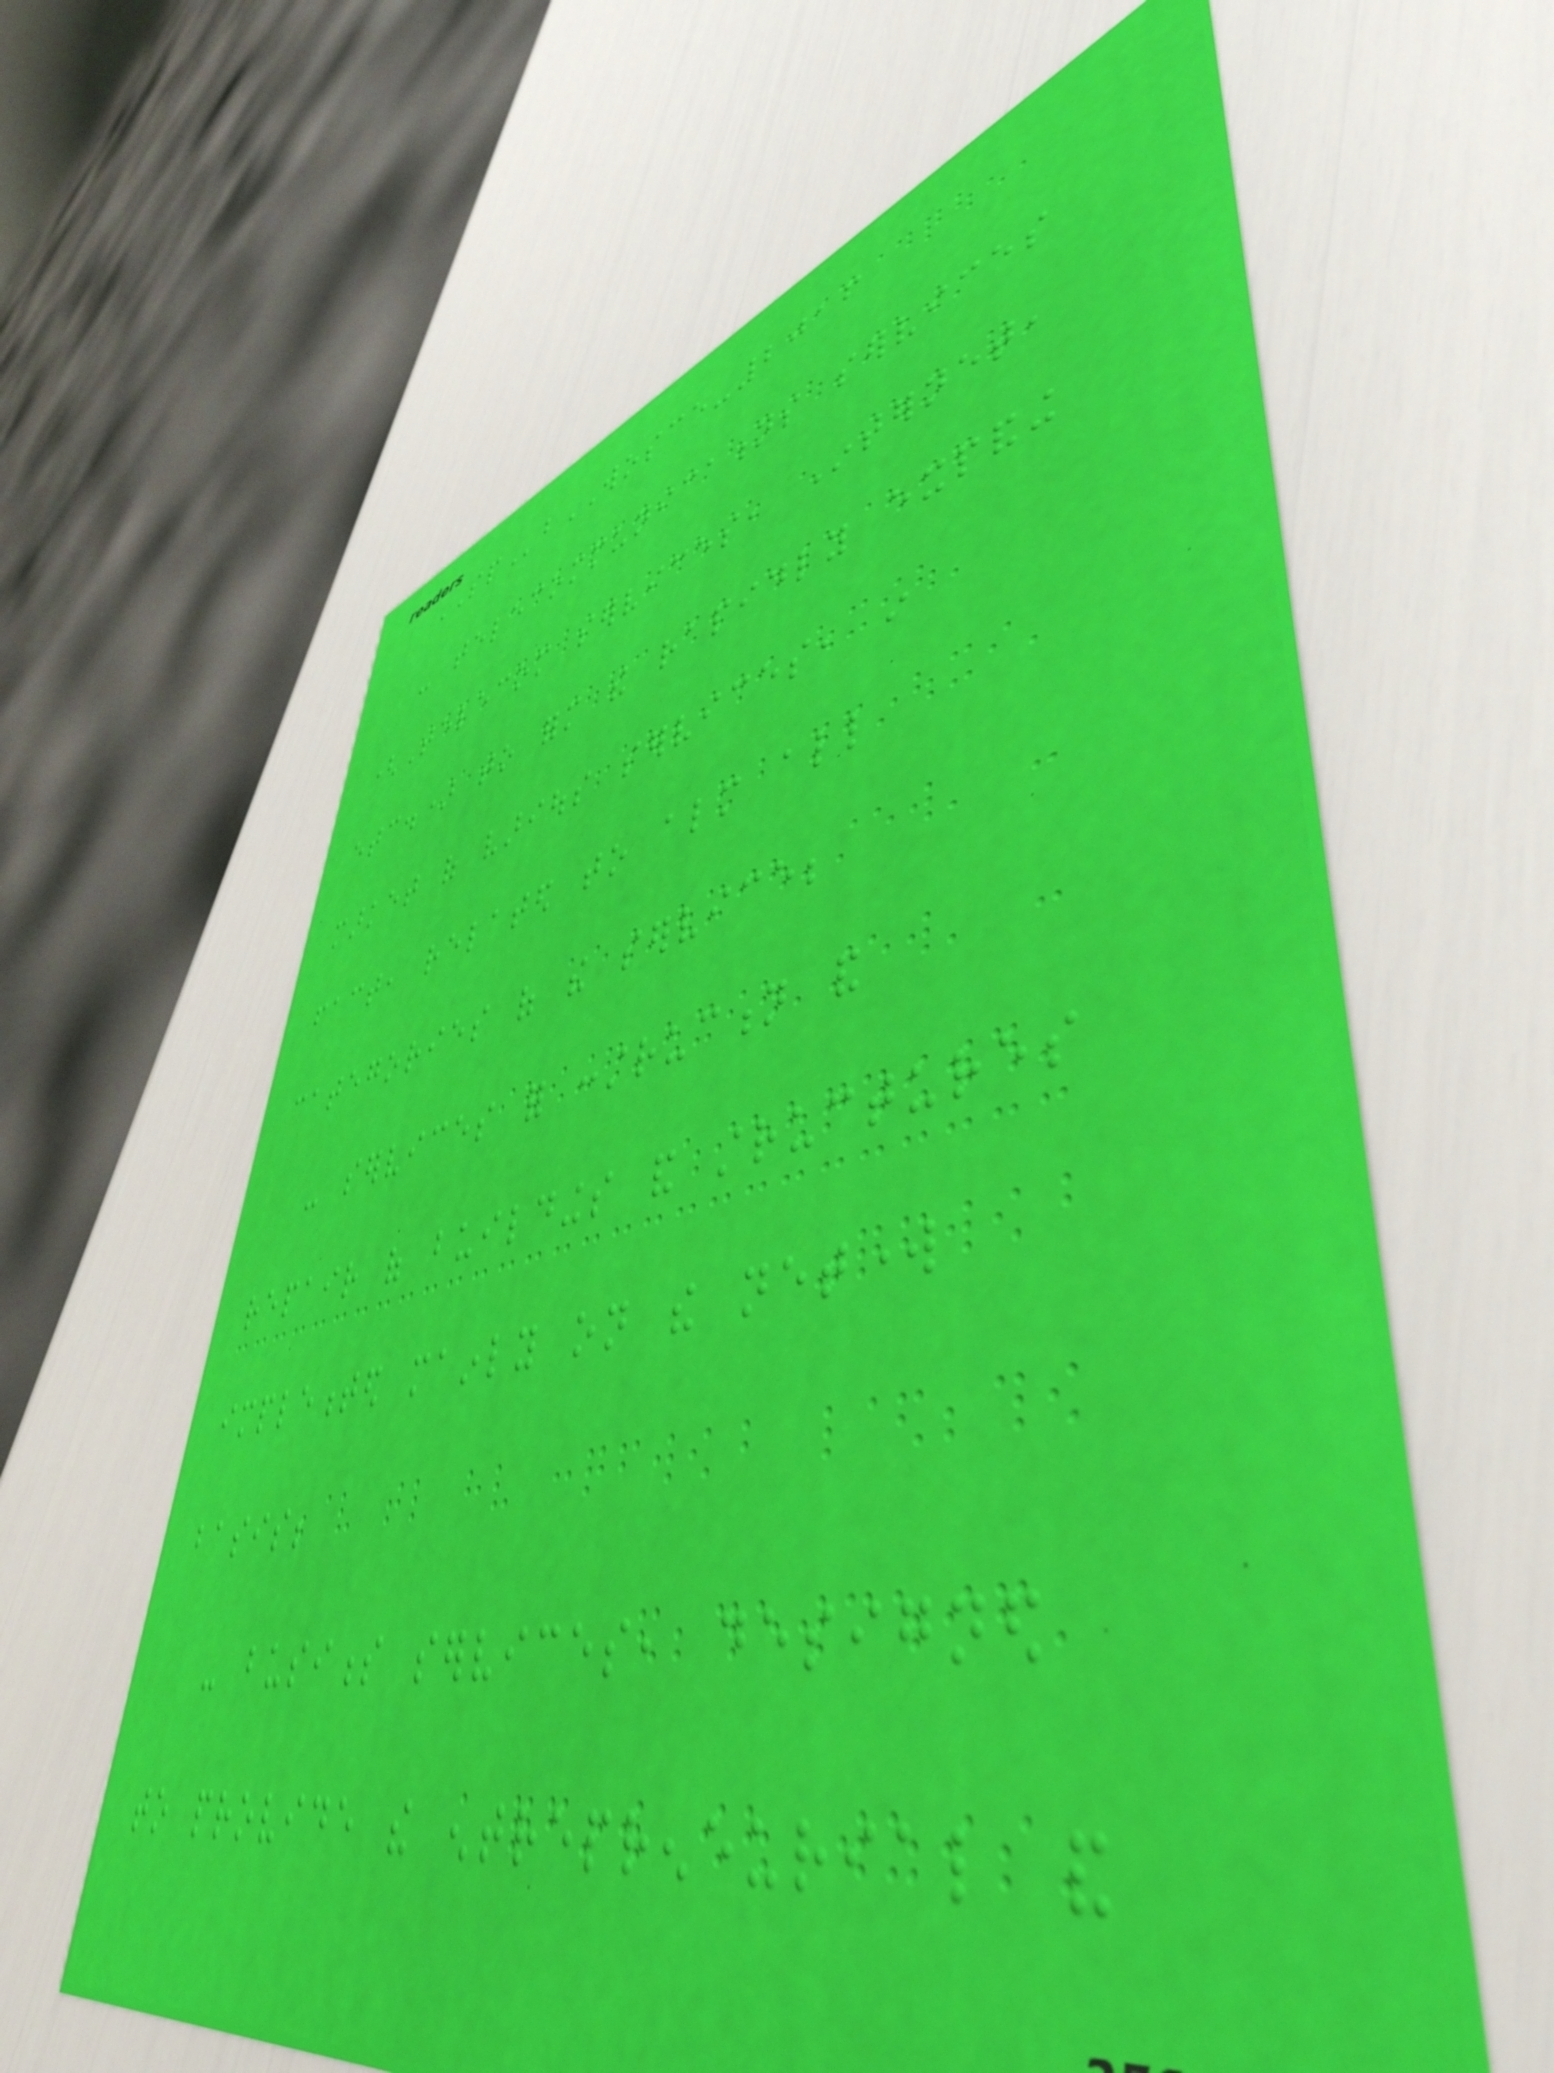SPbWOSCE-2016
- telecommunications services
(Telecom services, Internet,
etc.) to form the rapidly expanding
market of various services, in
fact, related to almost all
categories of the service;
- services for construction and
repair of buildings and structures
implemented mainly on the network
basis;
- business services, designed
to provide the entrepreneurial and
